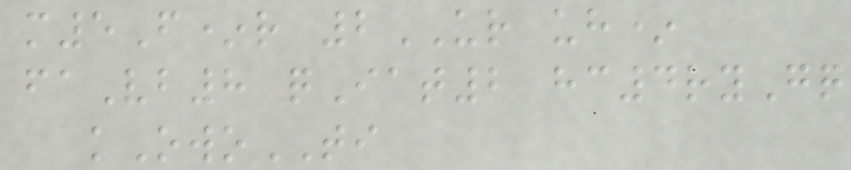m5F*r 2UR uh*
faVb8 qIat2 hc4ryGq
kOwoTI
